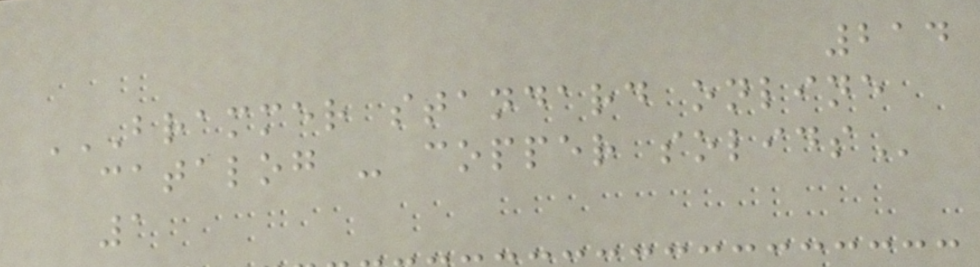214
BRAMMER STANDARD ONLINE
CATALOG - COPPER SOLIDS
1
